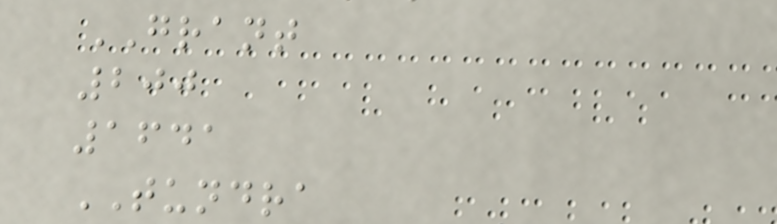GRANT
200
1641
TUNDRA
